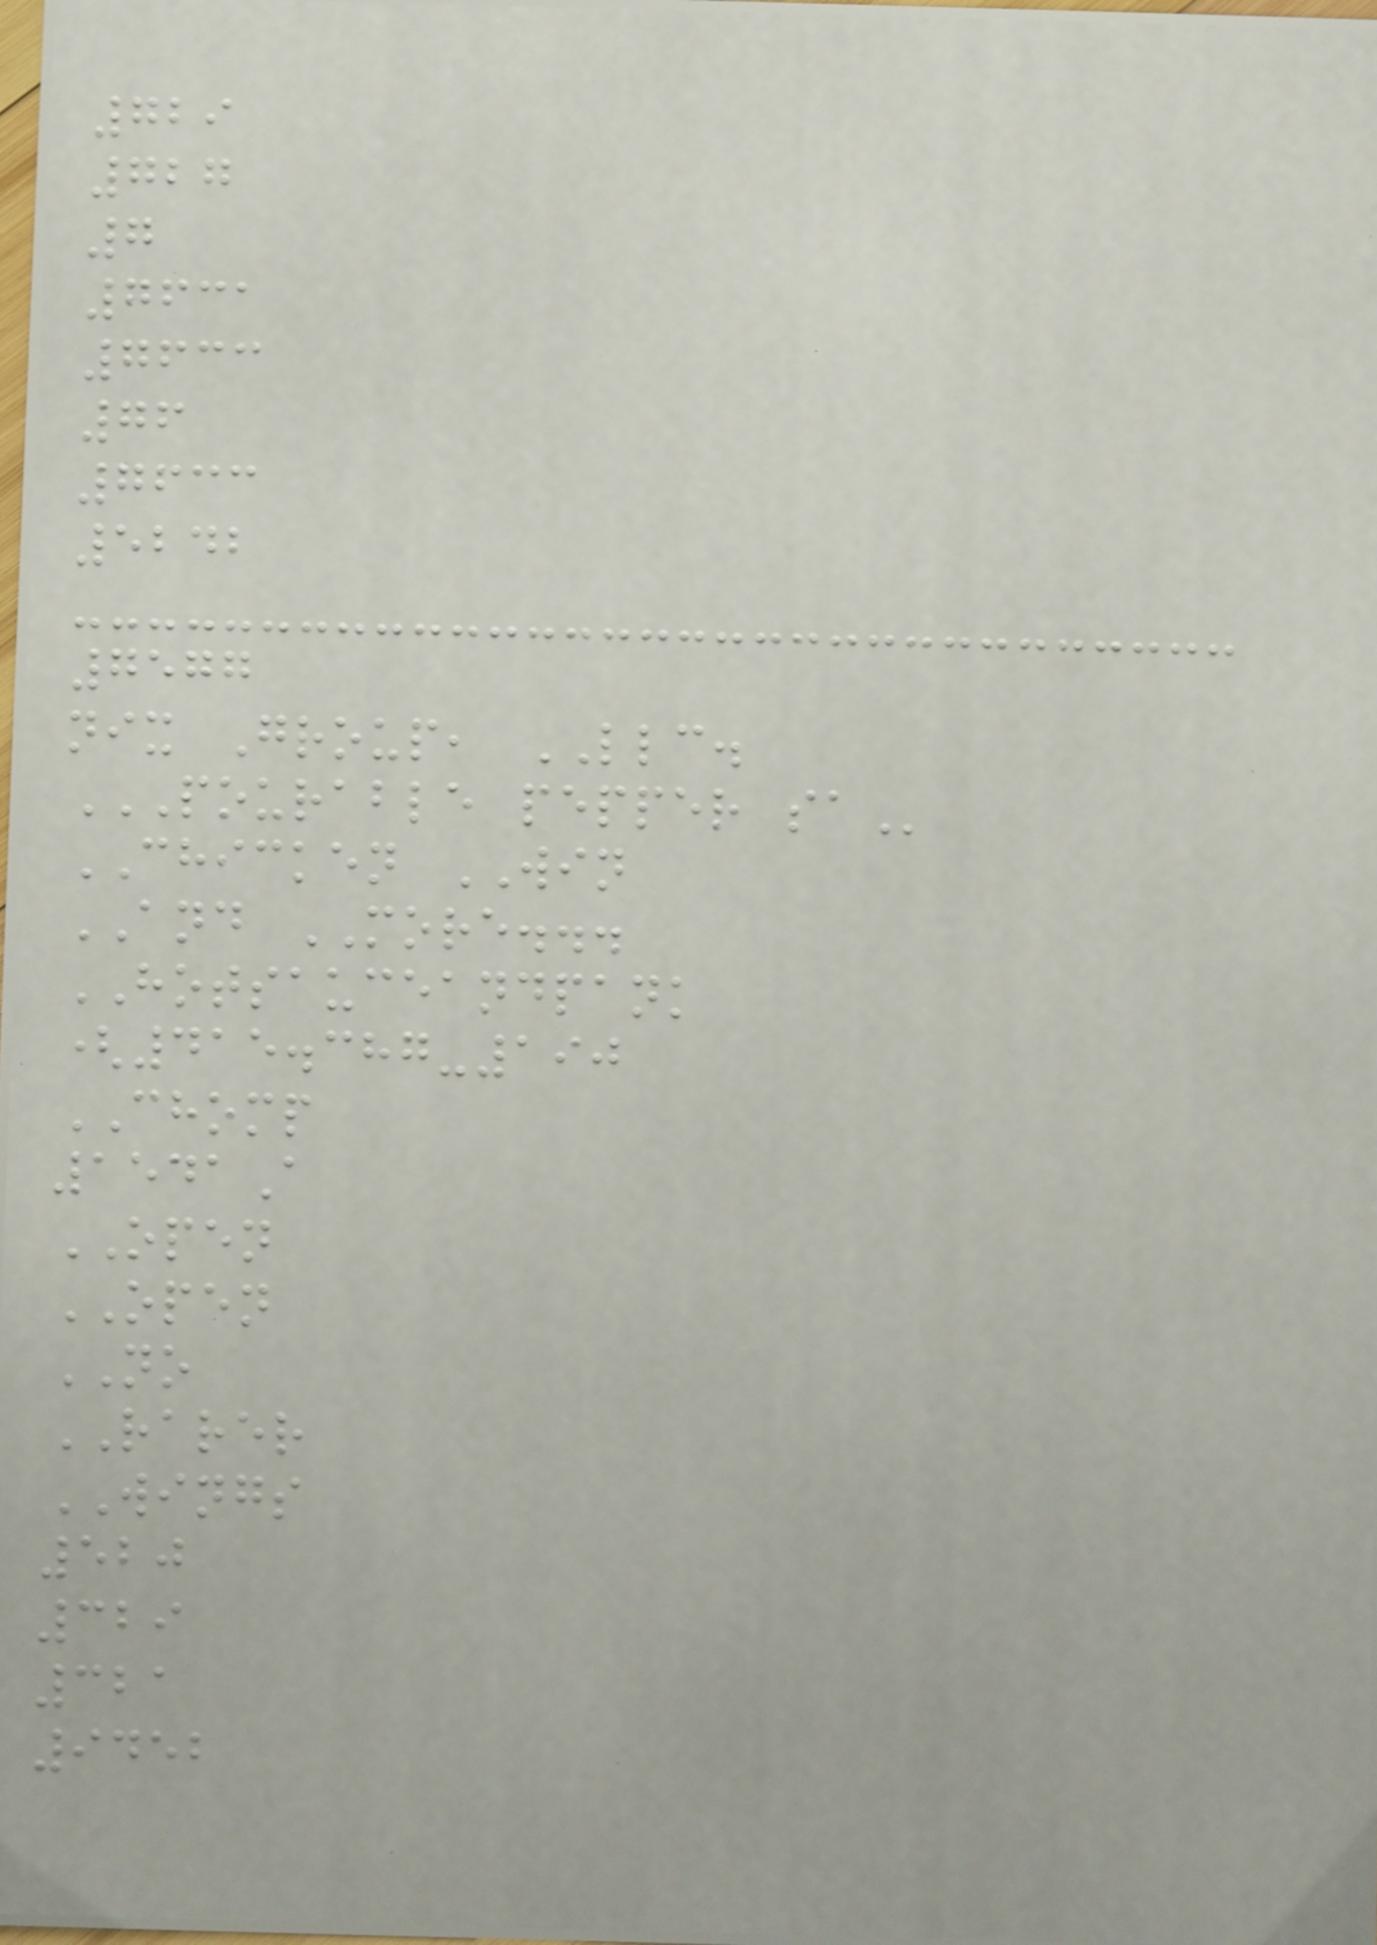729
727
7
7631
7633
76
7633
5242
7577
nix Group, LLC.
POURABLE PEPPER SA
CHICKEN WIN
AND MORE...
HOTSAUCEANDPANK
(415.387-190
CHOMP
1541A
OPEN
OPEN
NO
RARER
WINGS
520
329
321
9452
